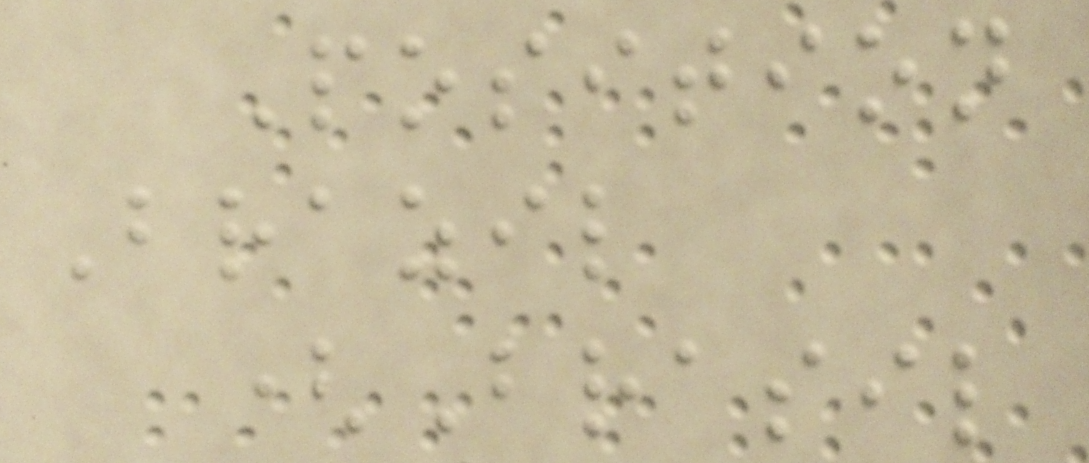Position
Brazil
(Brasil
